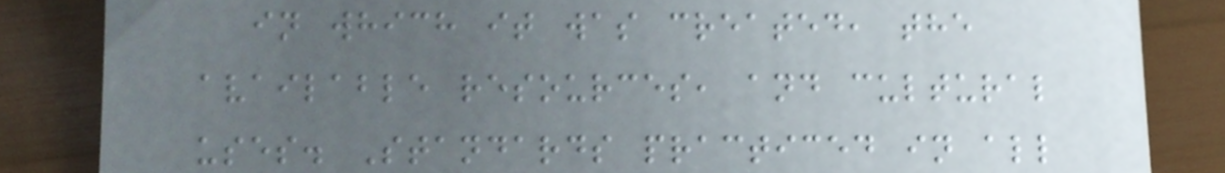in which it was created, the
available resources, and cultural
uses. Standards practiced in all
